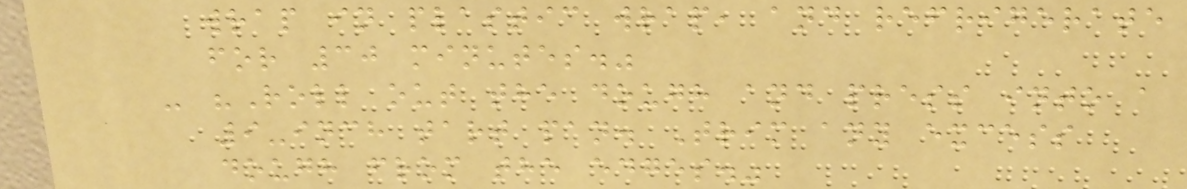wrap in plastic wrap, and refrigerate
for 30 minutes."
- "Roll out the dough and press into a
9-inch tart pan. Trim any excess
dough from the edges."
